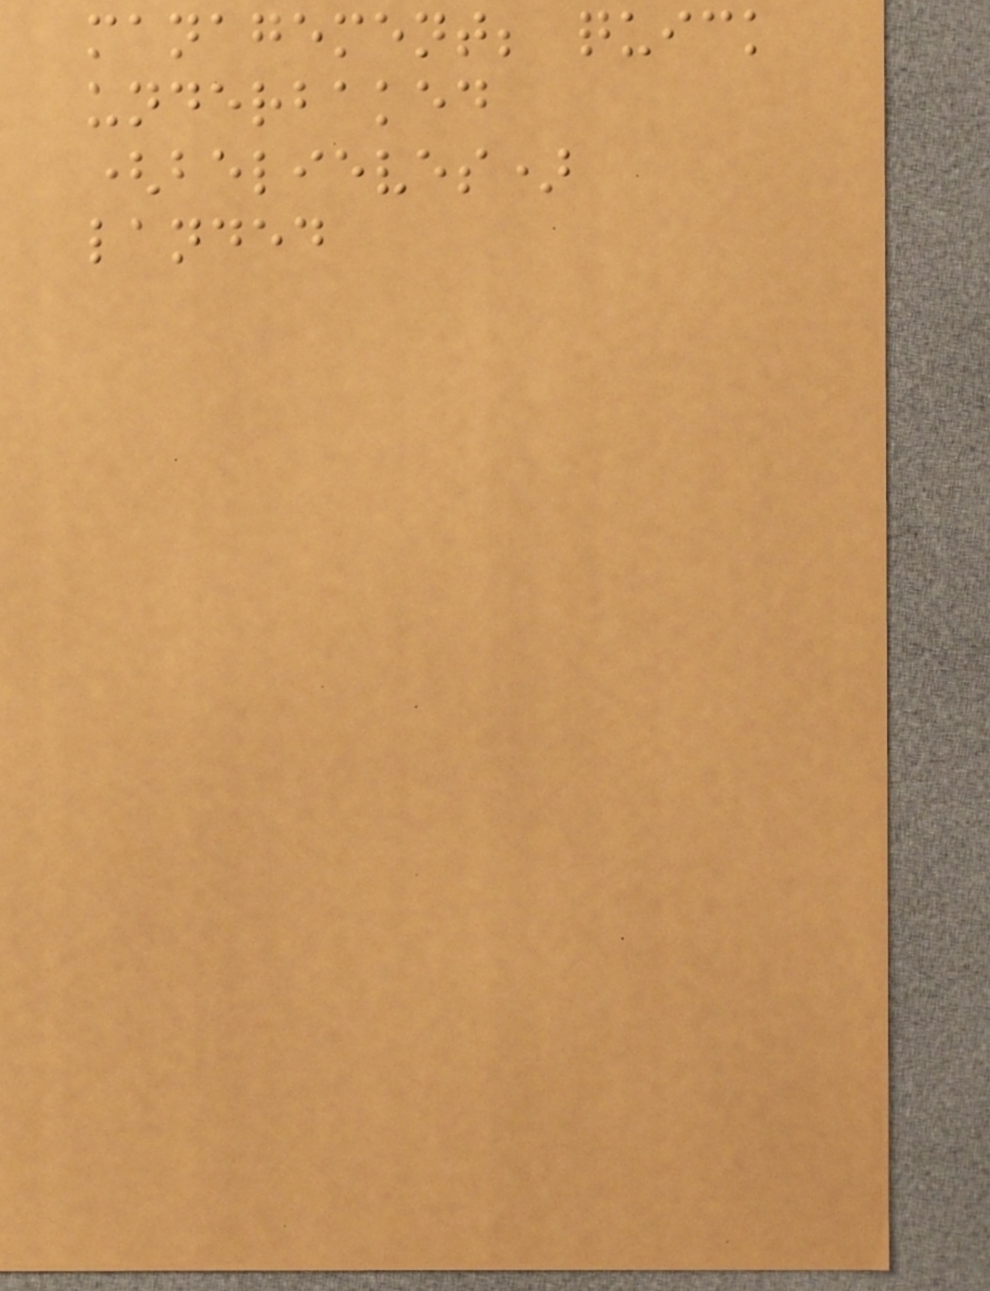management; quick
underbaked
(believes)
landed
